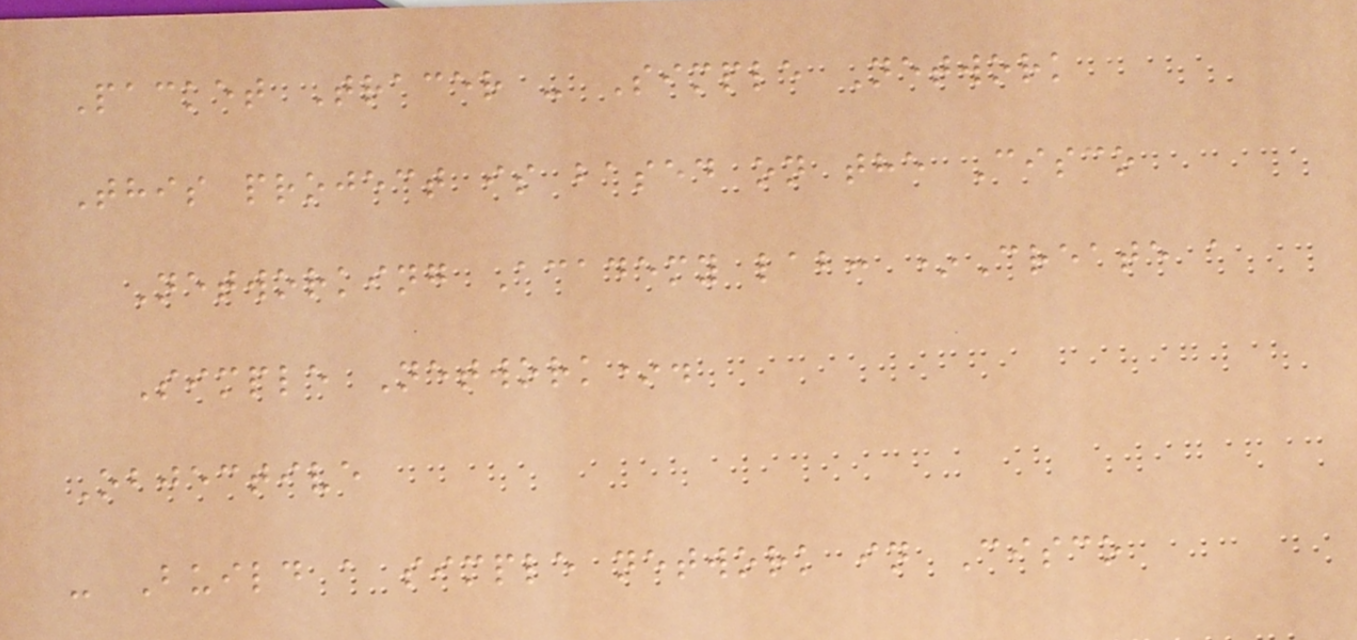Packet Tracer - Simple Network
This project is based on the Cisco
Networking Academy lab: *Create a
Simple Network*.
Objective
- Build a simple network in Cisco
